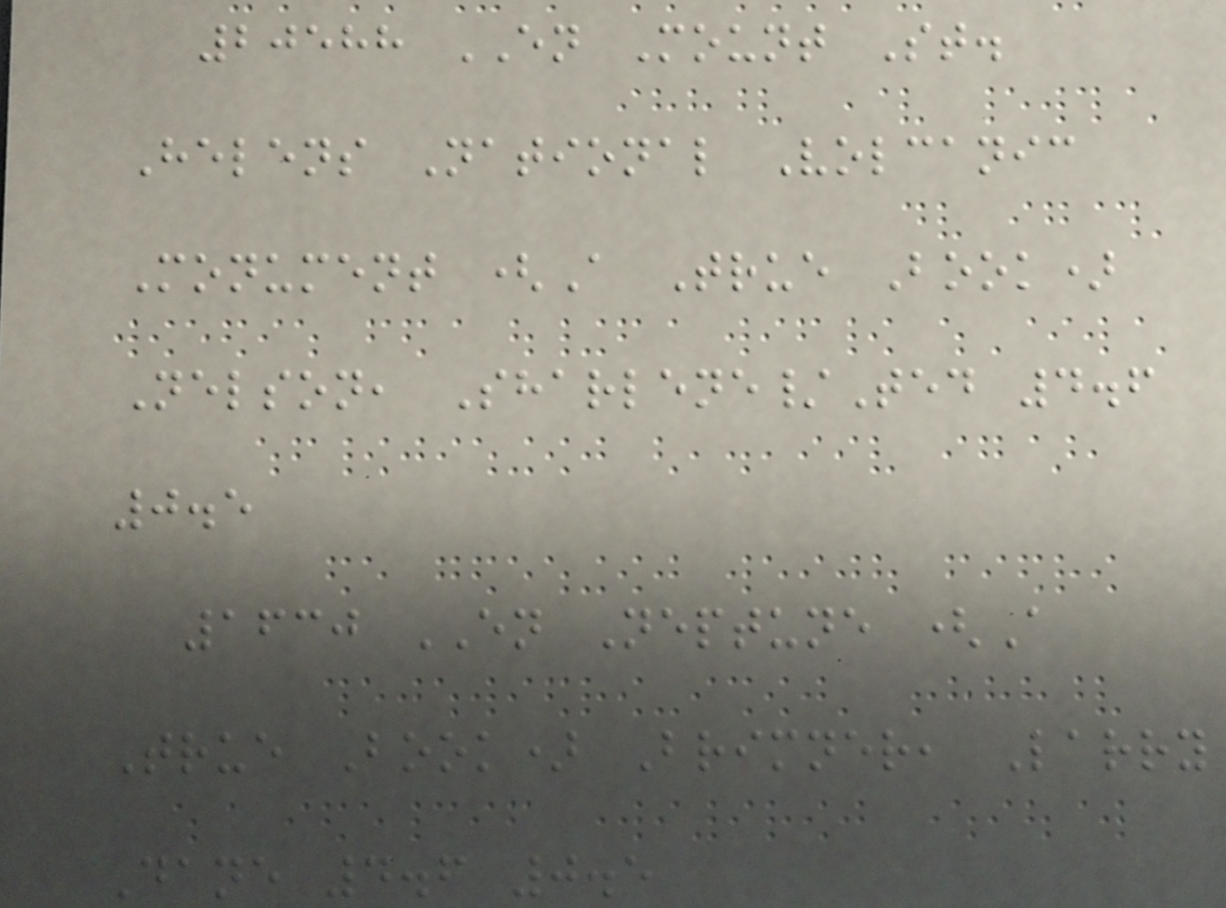20588 EN Mount St.
Helens National Volcanic
Monument (A True Book)
Nelson, Sharlene/Ted 4.6
0.5
1630 EN Neptune (A
True Book) Brimner, Larry
Dane 4.6 0.5
